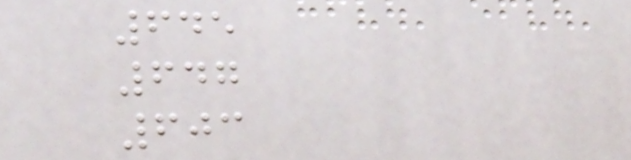645
647
603
